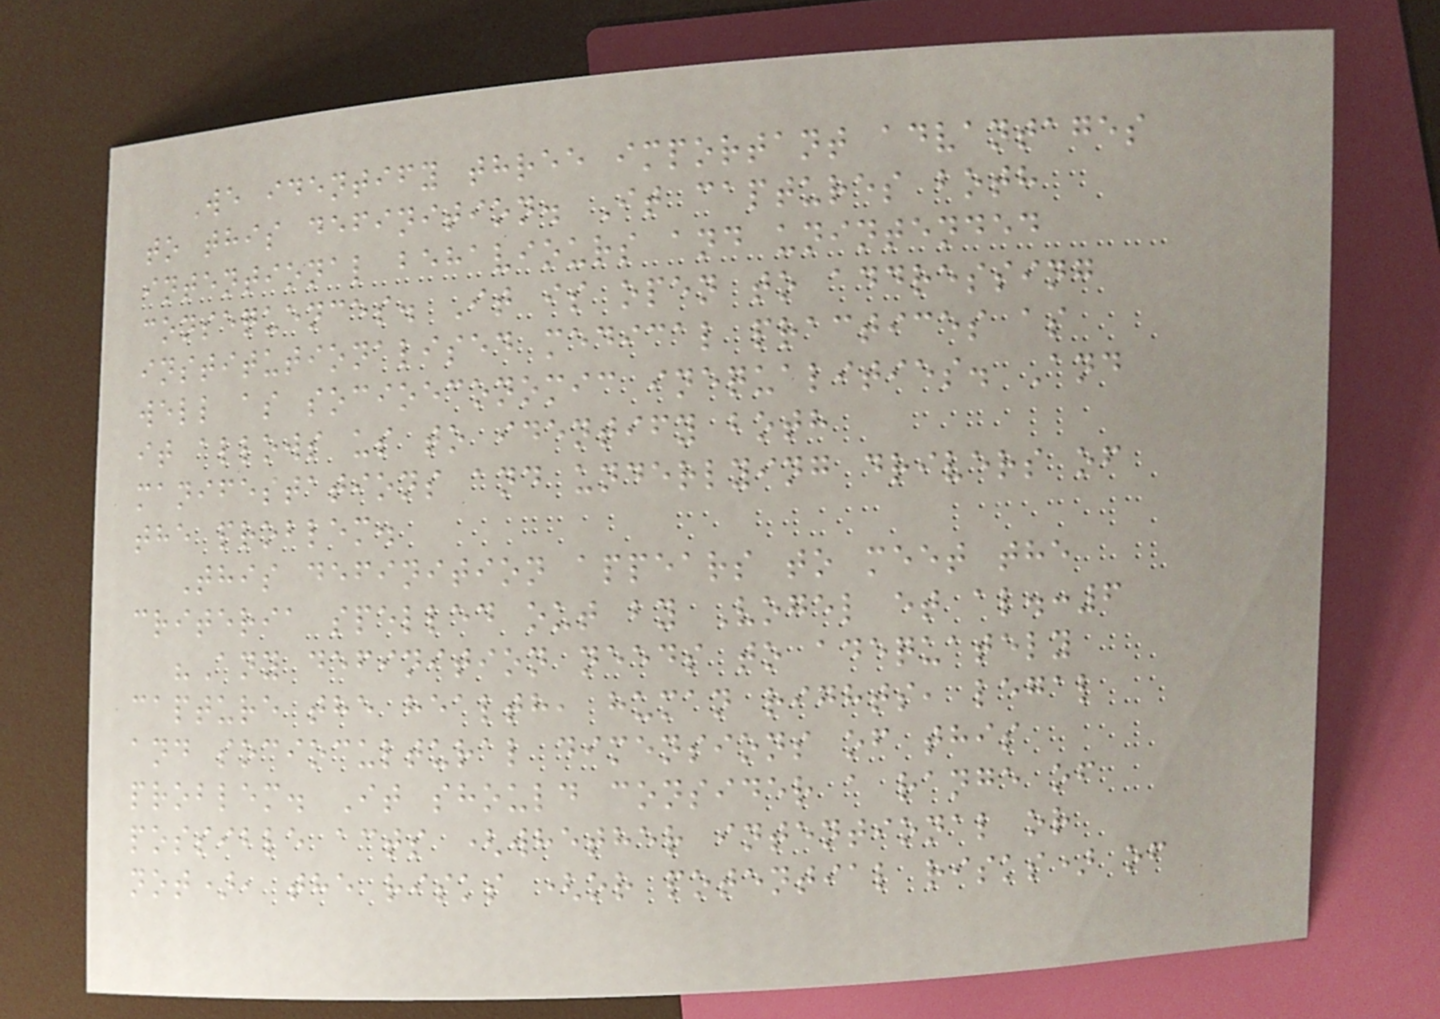We identify three important advantages
to this definition. It captures both
intentional behaviours and unintended
consequences. It is open to addressing
institutionalised medical practices as
well as socioeconomic inequalities. And
it allows us to identify both
manifestations and underlying drivers of
the problem.
This definition appears to meet the
criteria spelled out by Vogel et al.:6
"Any definition needs to adequately
capture the health, human rights, legal
and sociocultural dimensions of this
problem. It should consider a range of
possible acts (whether intentional or
not), the risks (or potential risks) of
